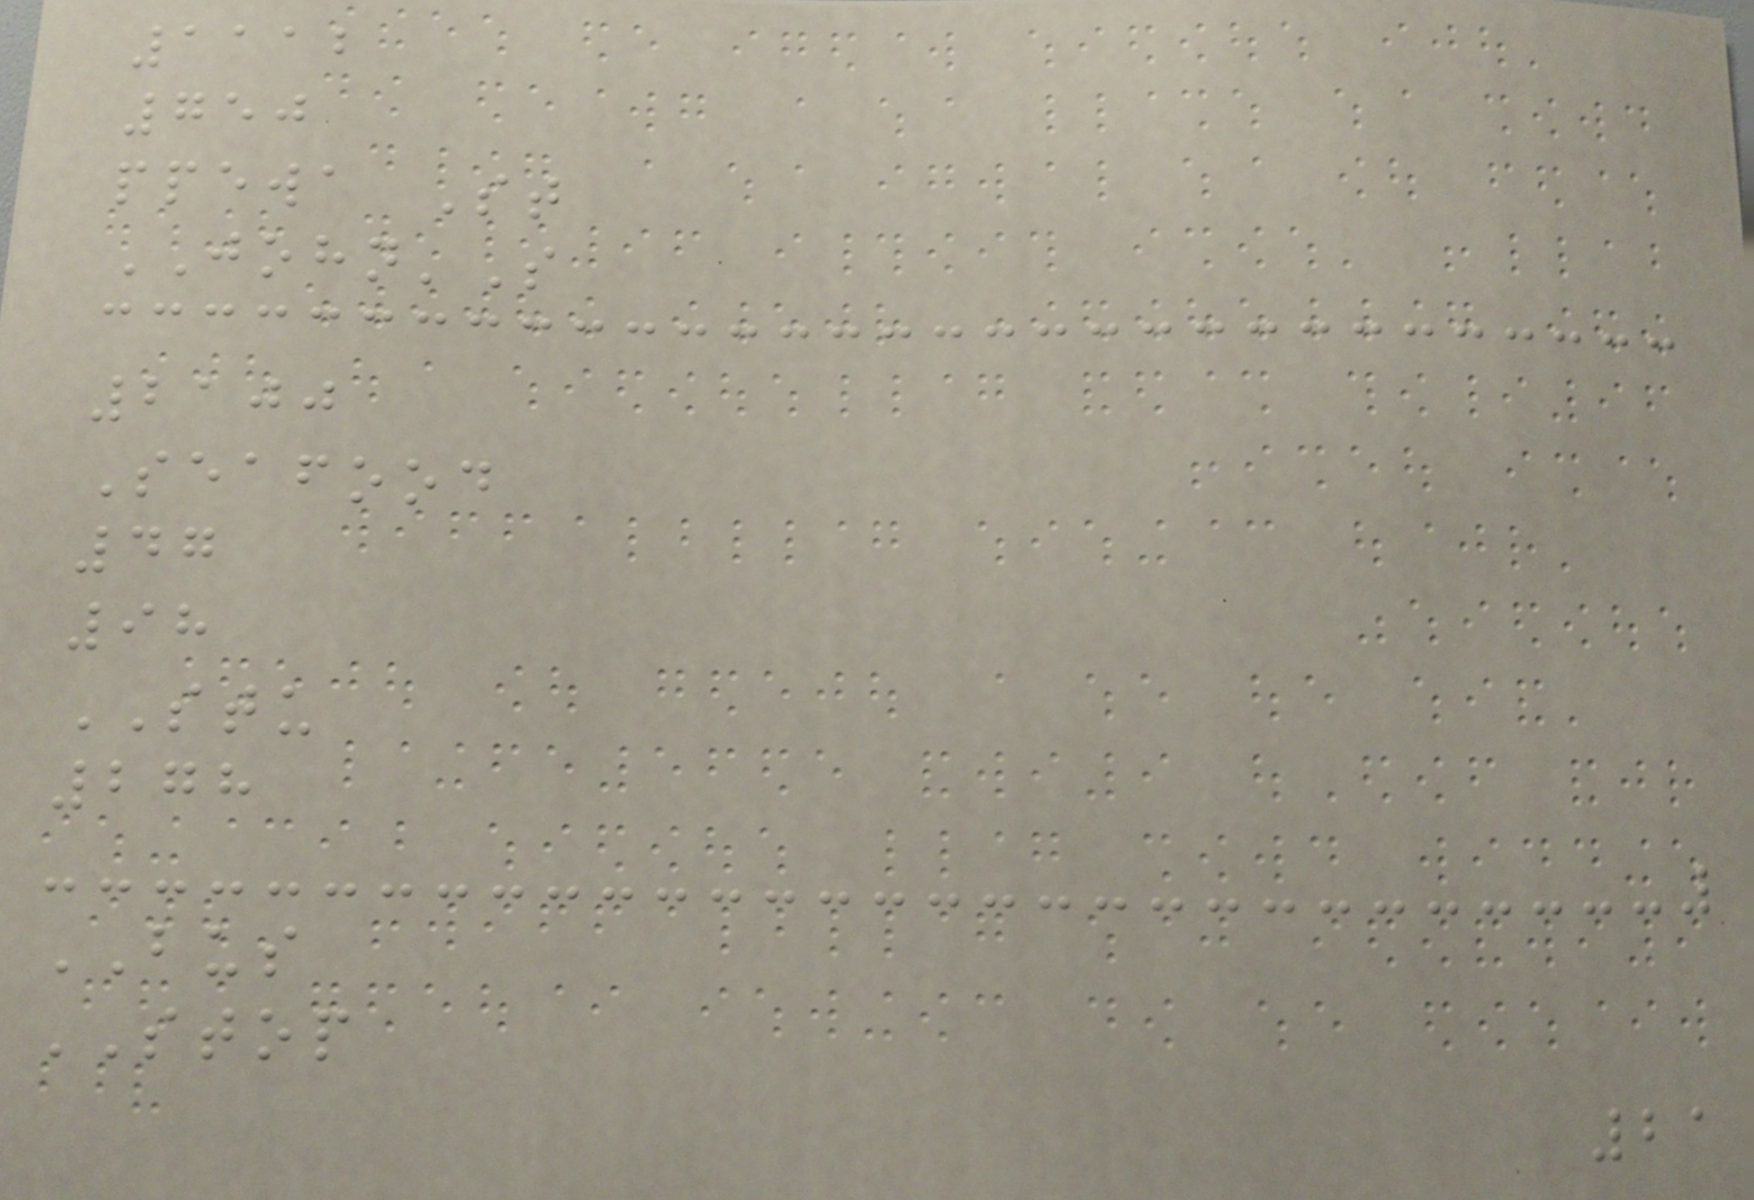1112
750
ppewa St
JOHN'S
2100
Seafood
47
98
STU
278
BUS
STOP
21
